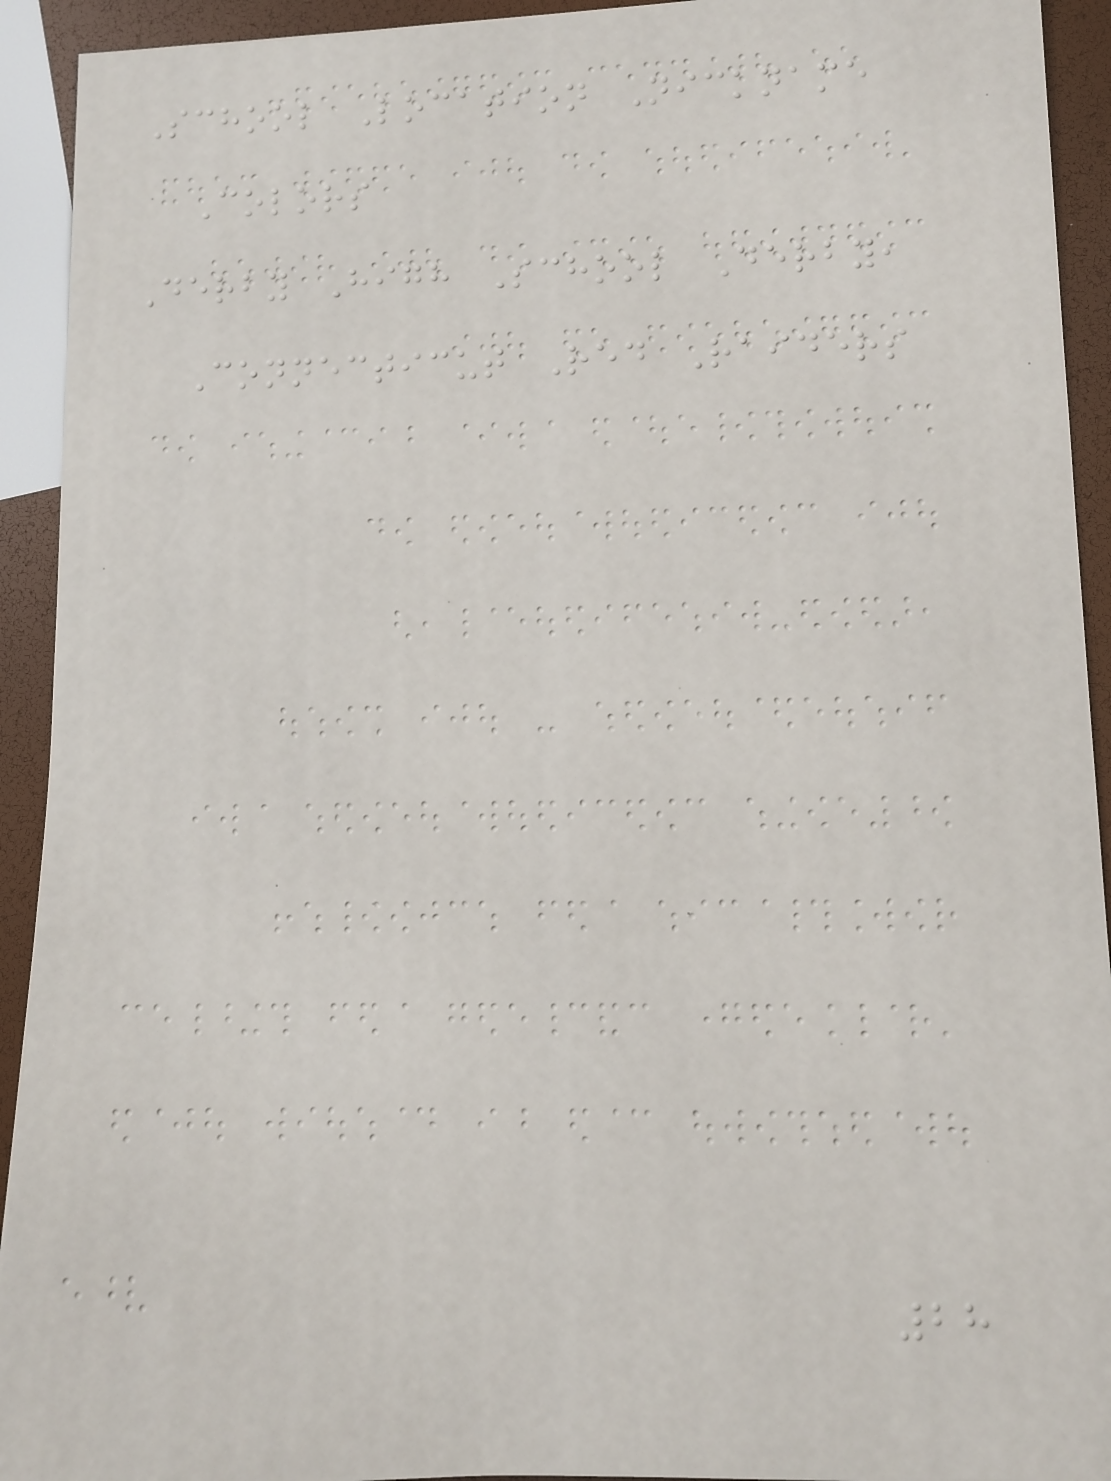School Location Nickname
Colors
Derby High School Derby,
Connecticut Red Raiders
28
